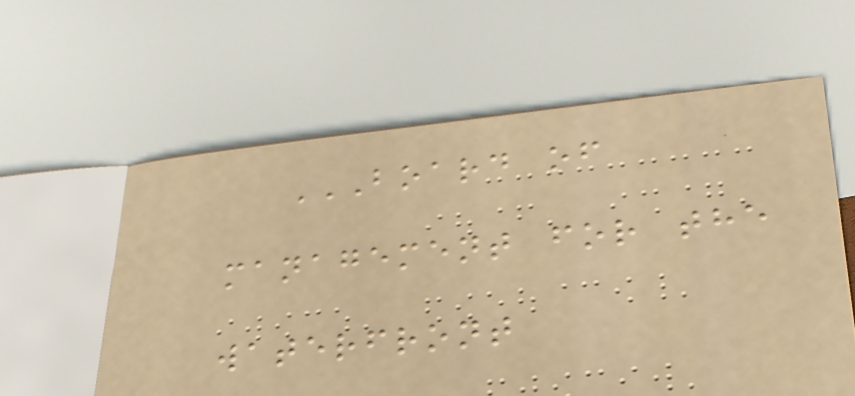BOARD OF
MANAGEMENT FOR THE
WATERFRONT
